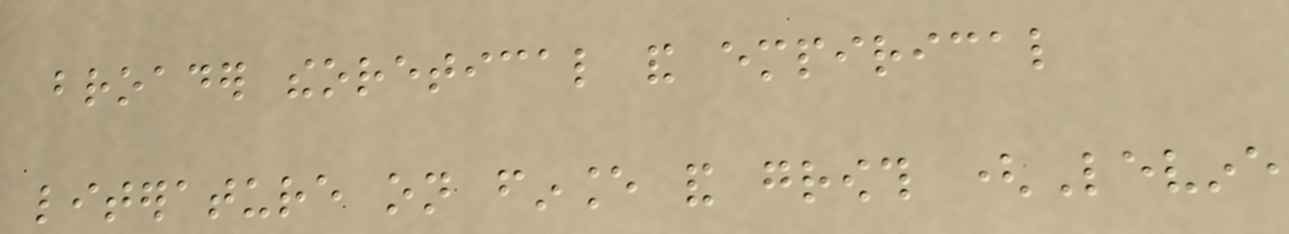broader theoretical and empirical
literature on finance and growth (Levine
